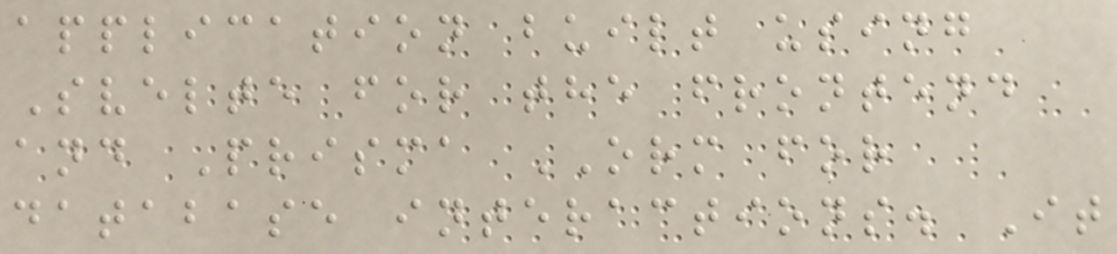application built using
Svelte for the frontend
and Prisma ORM for
database interactions. It
